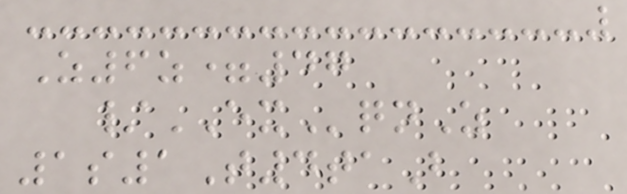Z6z=47
/EXqnZ
1s1T4taB
